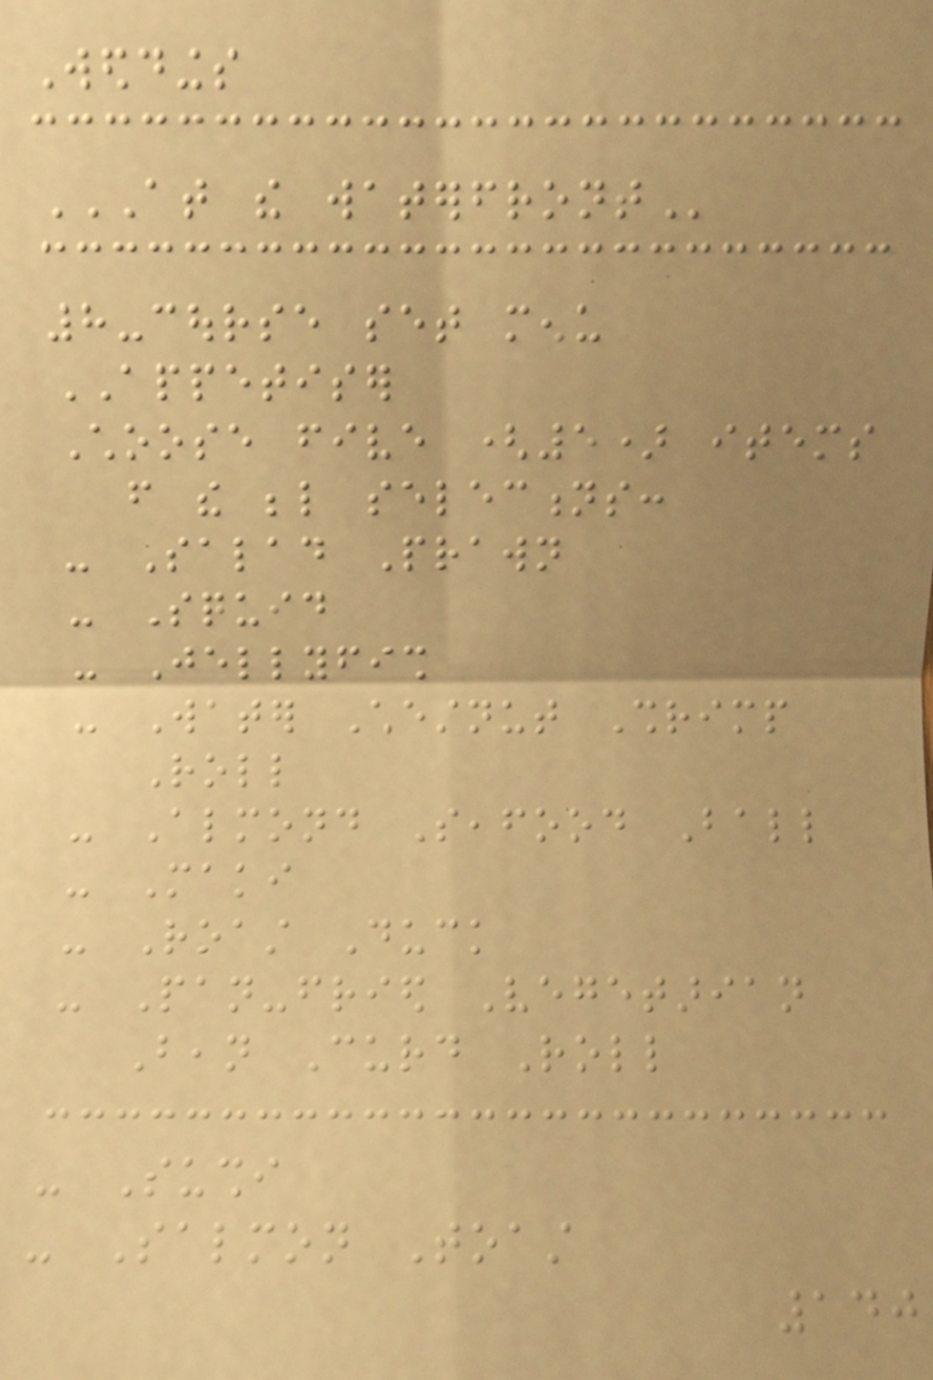Weddings
AT THE WATERFRONT
8-course set menu
APPETISER
Choose five (5) items
from the below selections:
- Salad Prawn
- Squid
- Jellyfish
- Water Chestnut Shrimp
Roll
- Almond Seafood Ball
- Maki
- Roast Duck
- Pan-fried Vegetarian
Bean Curd Roll
- Sushi
- Salmon Toast
140
